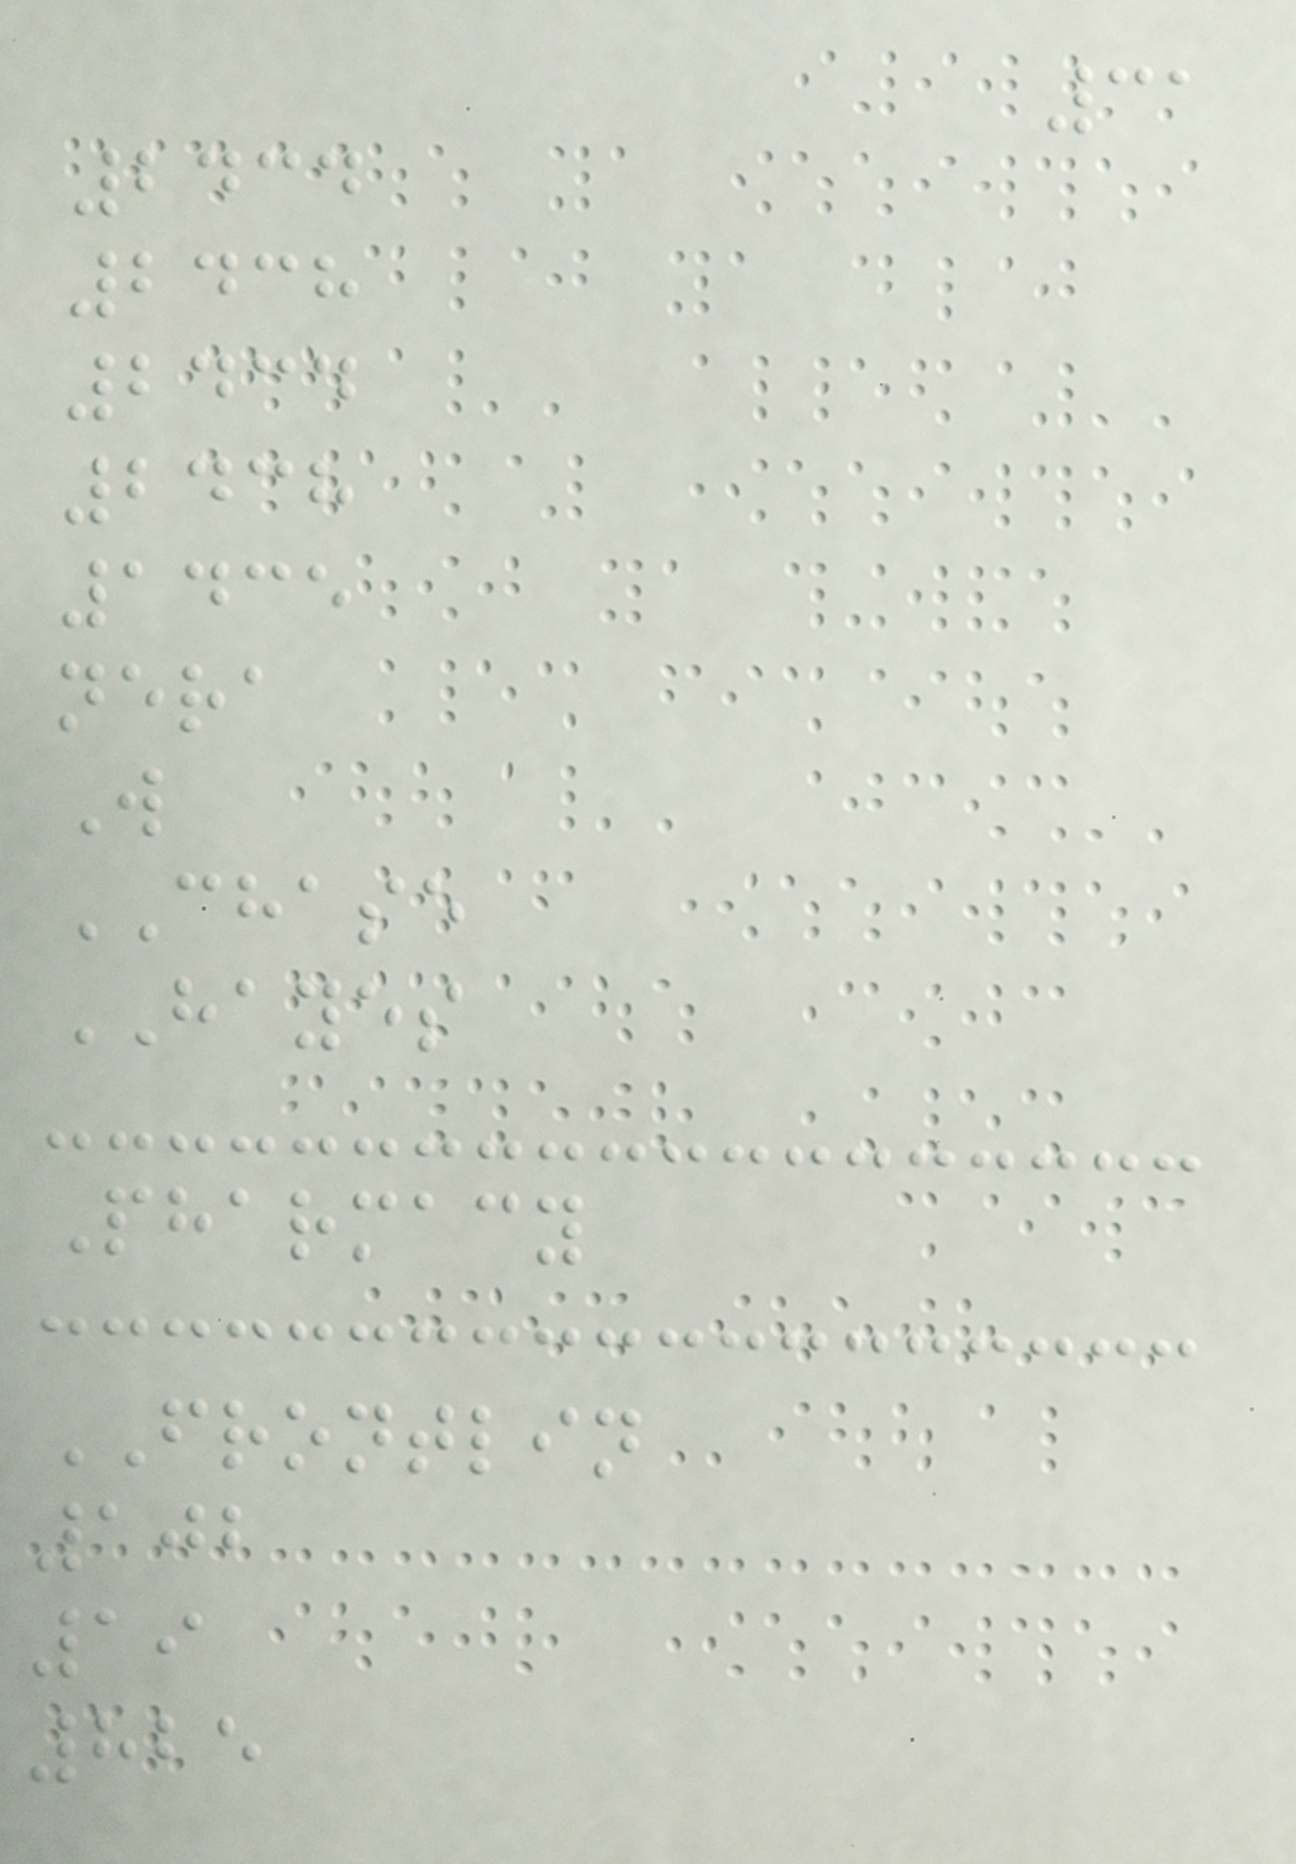31
2434
2438
2434
2438
1435
nera
W
CHASE
HAYES
Pharmacy
FRONTLIN
102
19
825
